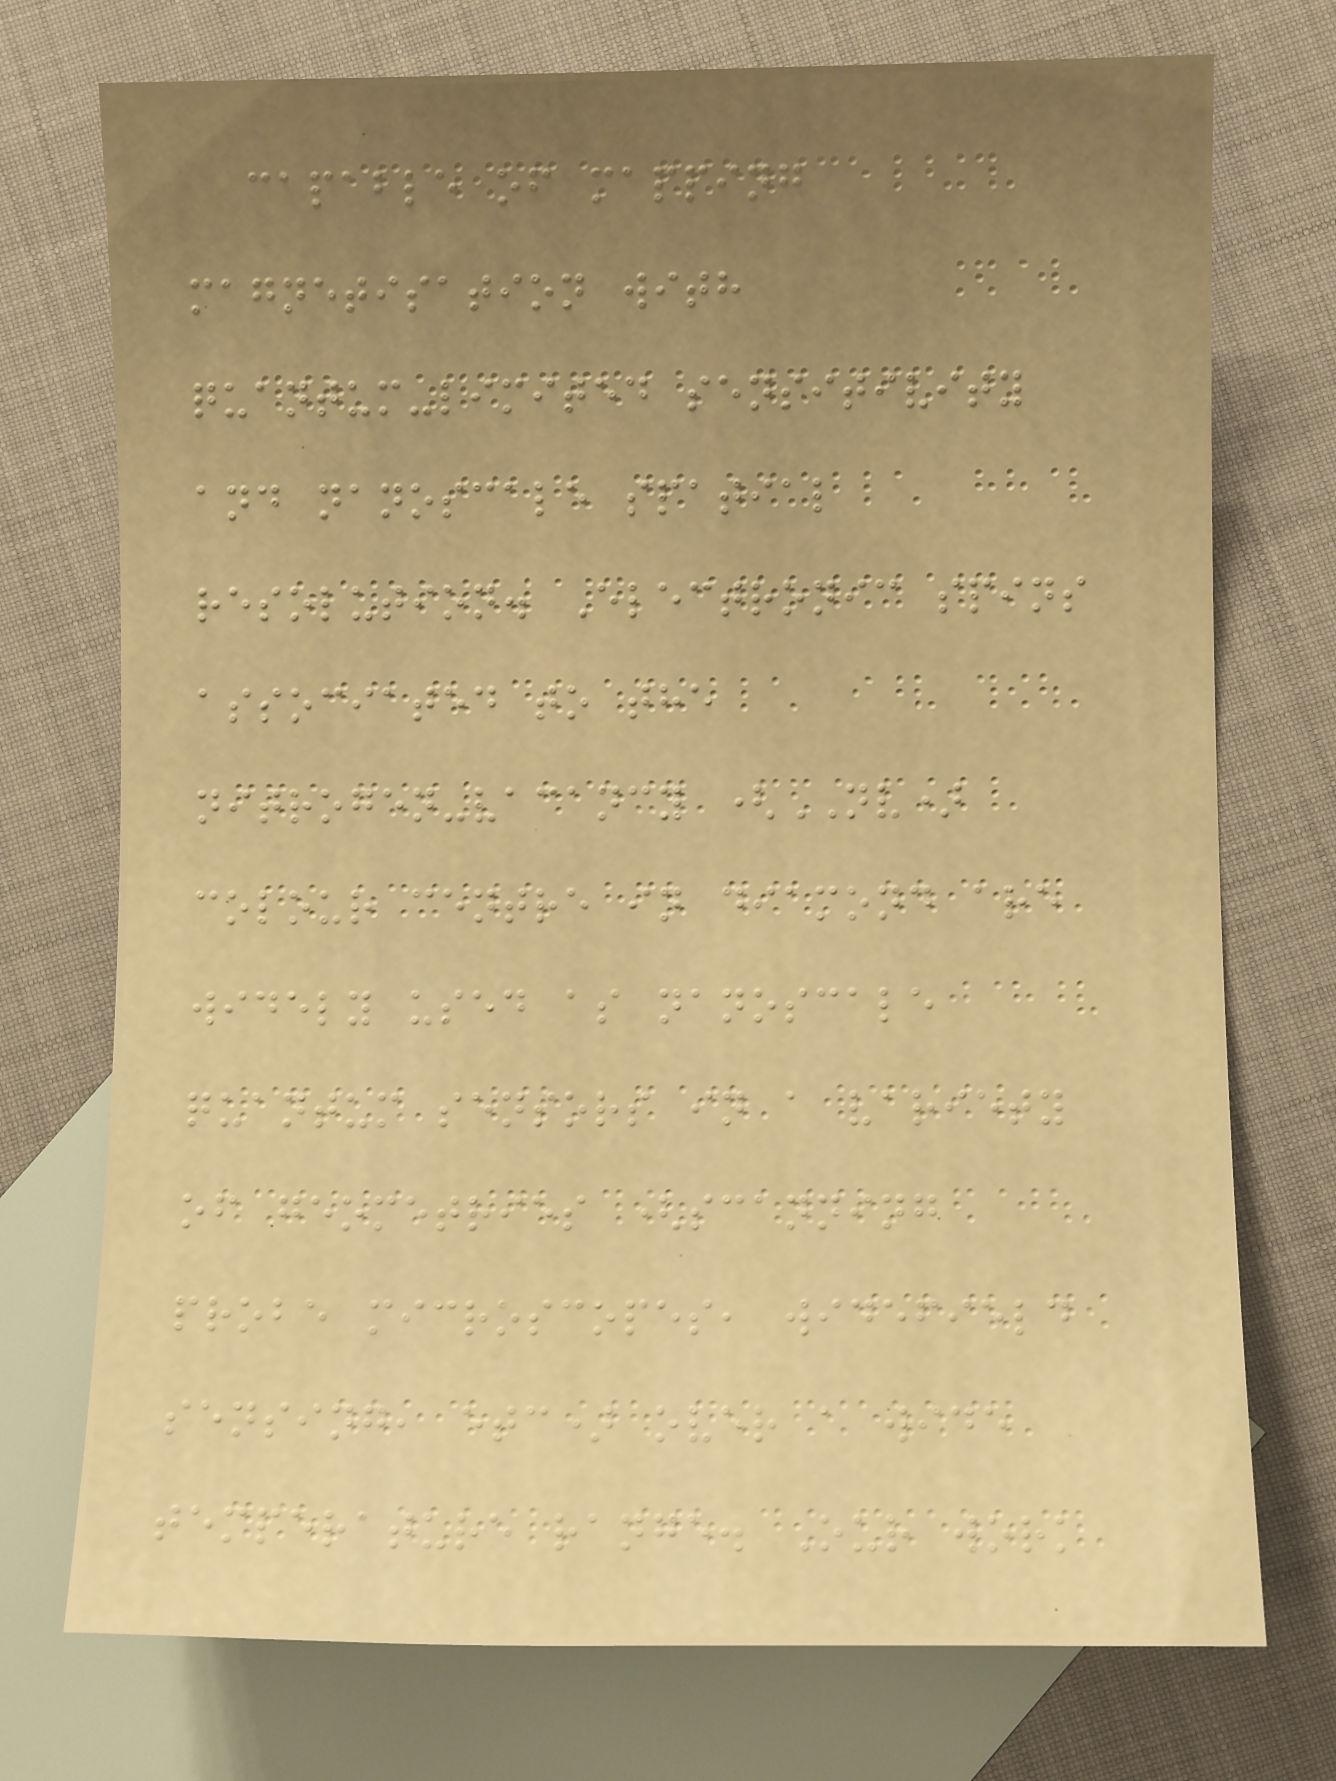capable of mapping
magnetisation with
quantum-limited sensitivity
and nanoscale spatial
resolution. Electronic spins
associated to the
nitrogen-vacancy (NV)
colour centre in diamond are
widely used as nanoscale
quantum sensors in a variety
of geometries (scanning
probe microscopes, widefield
sensing, etc) over a wide
temperature range. Our work
